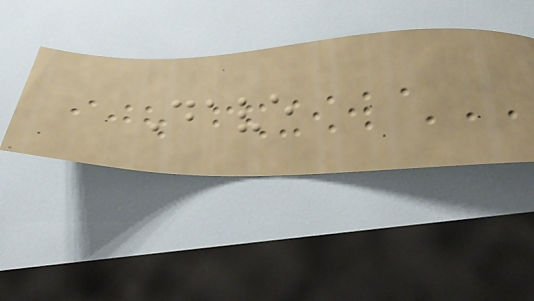Dave
